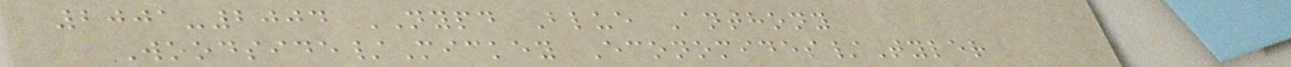2001-2004 NYPD Blue Anthony
Woodside/Mickey Economides/Tyler
